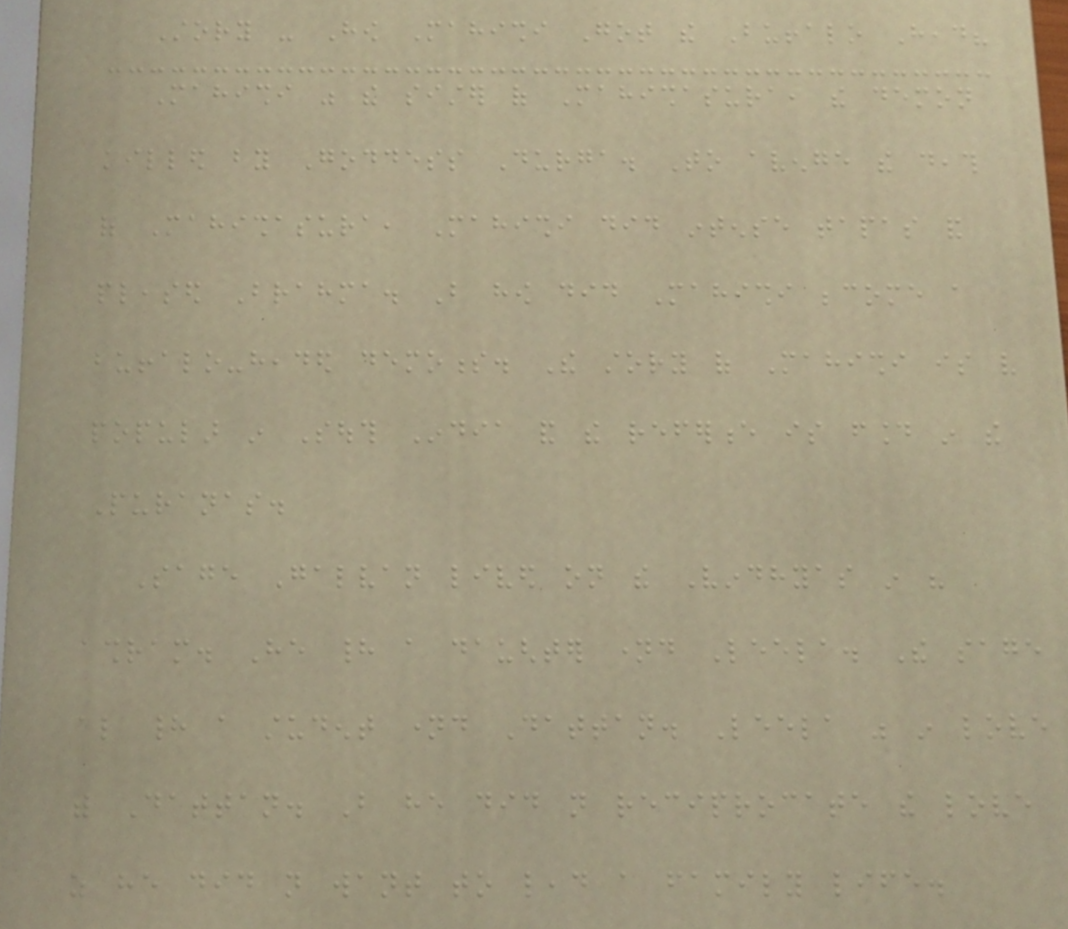Story - How Mahishi Got the Buffalo Head?
Mahishi was the sister of Mahishasura, the demon
killed by Goddess Durga. To avenge the death
of Mahishasura, Mahishi did intense tapas and
pleased Brahma. But how did Mahishi become a
buffalo-headed demoness. The story of Mahishi is very
popular in South India and the reference is found in the
Puranas.
Sage Galvan lived on the Vindhyas in his
ashram. He had a daughter named Leela. The sage
also had a student named Dattan. Leela was in love
with Dattan. But he did not reciprocate the love
as he did not want to lead a family life.
